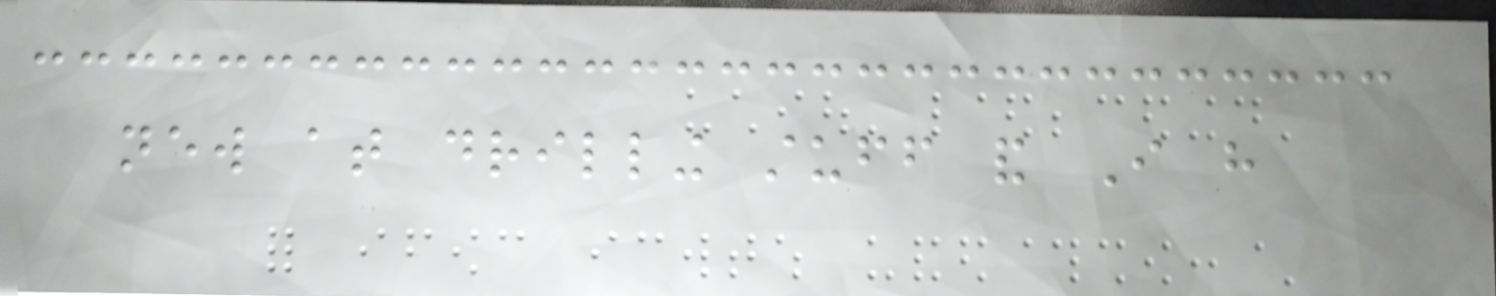new at drilling stuff and I have
